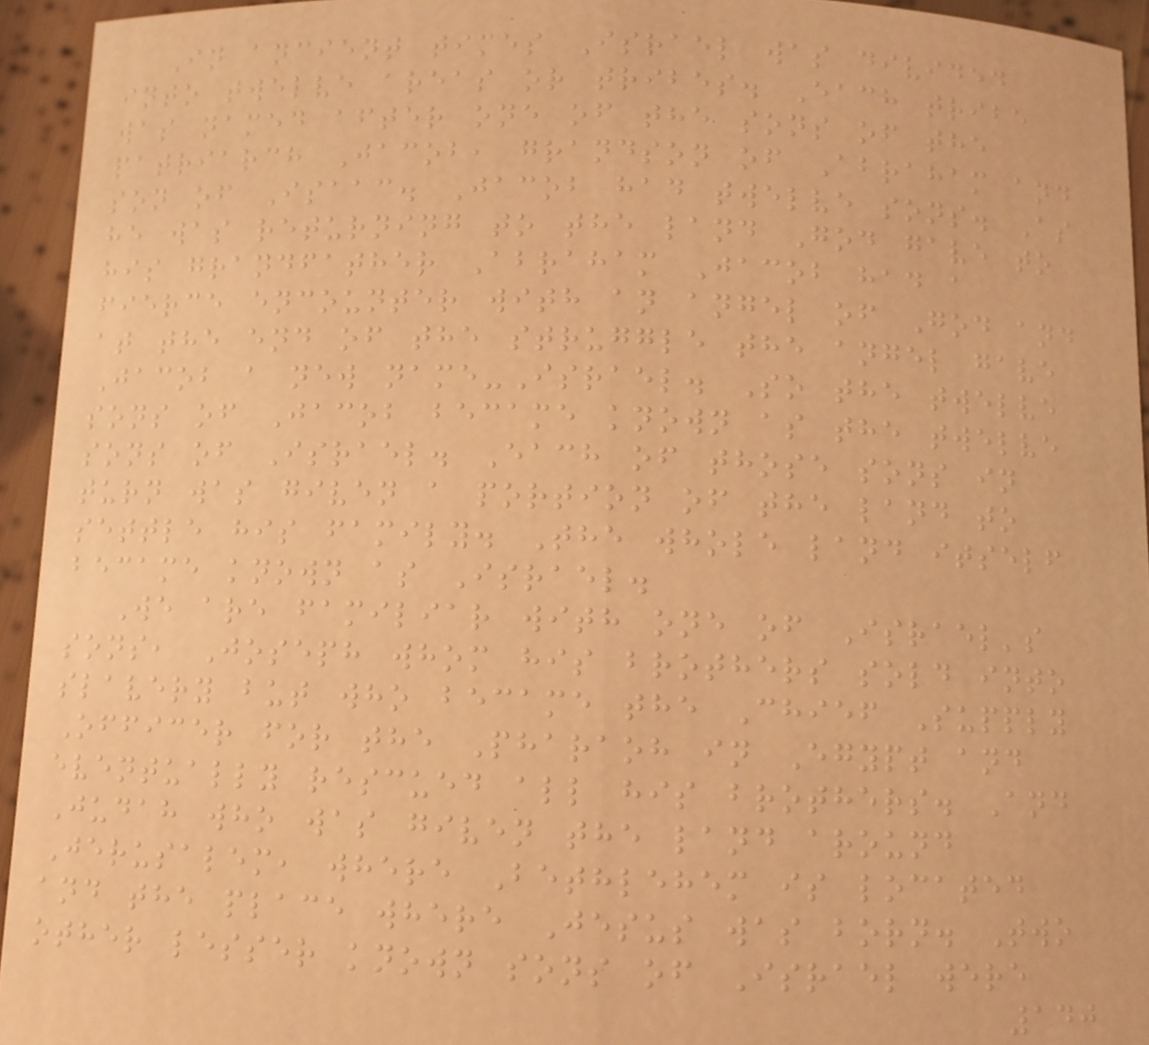In ancient times Israel was divided
into twelve areas or tribes. Each tribe
was named after one of the sons of the
patriarch Jacob, grandson of Abraham and
son of Isaac. Jacob had twelve sons. As
he was returning to the land God gave to
his grandfather Abraham Jacob had a
fierce encounter with an angel of God and
at the end of the struggle the angel gave
Jacob a new name-Israel. So the twelve
sons of Jacob became known as the twelve
sons of Israel. Each of those sons in
turn was given a portion of the land to
settle his family. The whole land itself
became known as Israel.
We are familiar with one of Israel's
sons, Joseph whom his brothers sold into
slavery but who became the Chief Supply
Officer for the Pharaoh in Egypt and
eventually rescued all his brothers. And
Judah who was given the land around
Jerusalem, where Bethlehem is located
and the place where Jesus was born. Two
other lesser known sons of Israel were
140
